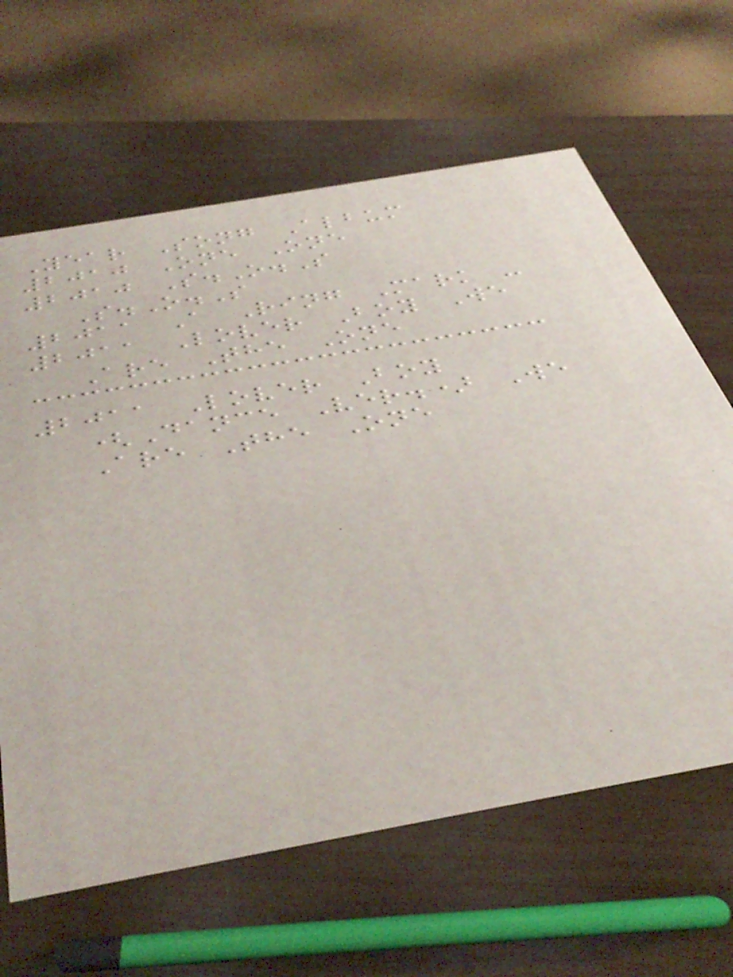Year Song Album
2010 One One
2010 S.O.S
S.O.S
2011 A Ring Mark -
2011 Lover Boy We
Are The One
2011 Lover Boy
(Dance Ver.) We
Are The One
